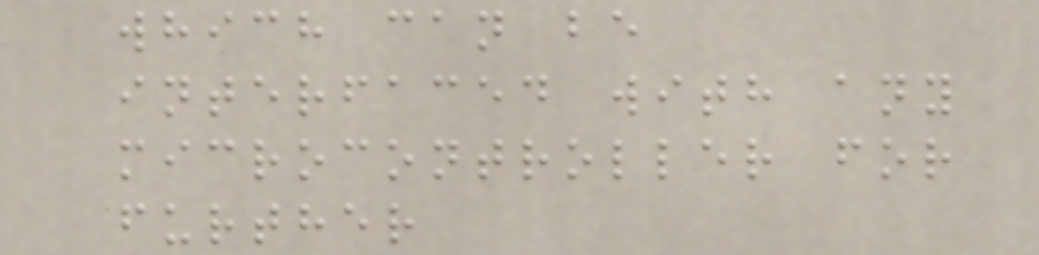which can be
interfaced with any
microcontroller for
further
